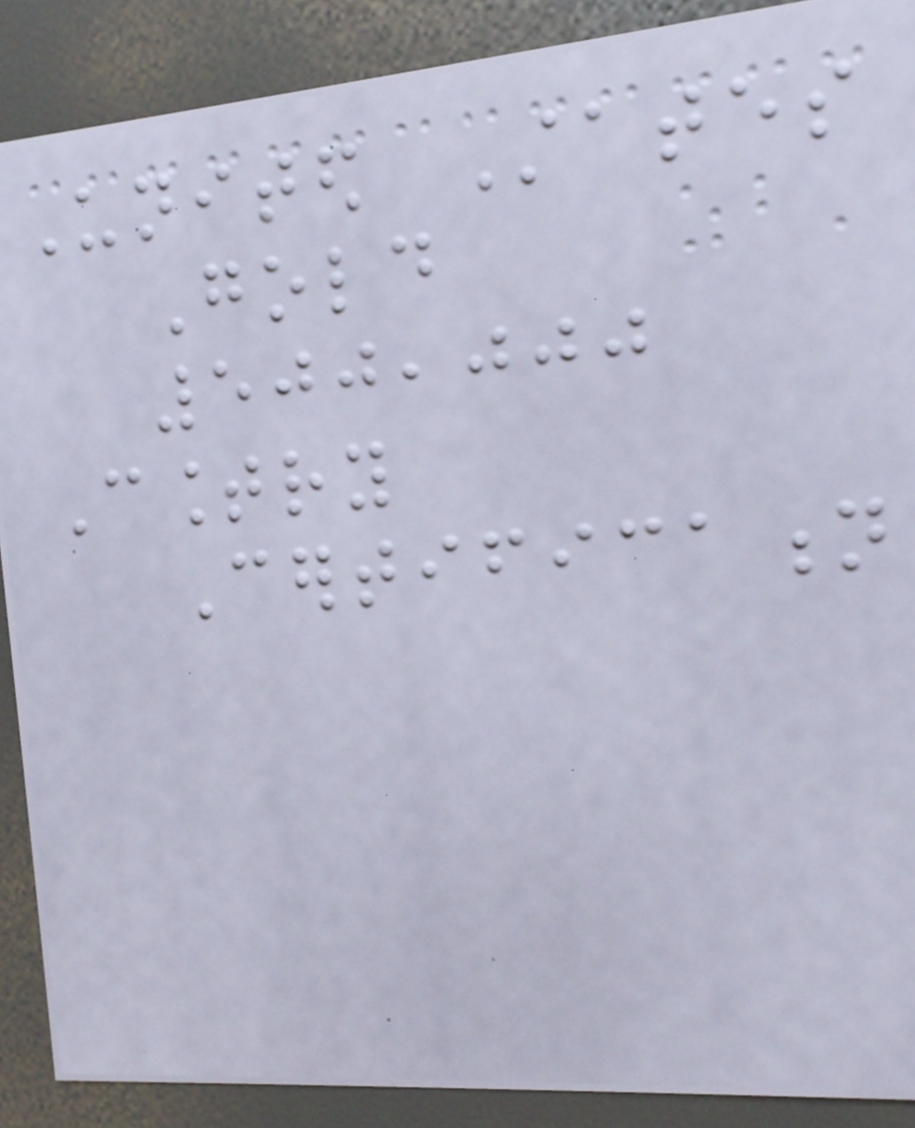United States
Gold
500,000
Country
Certification
